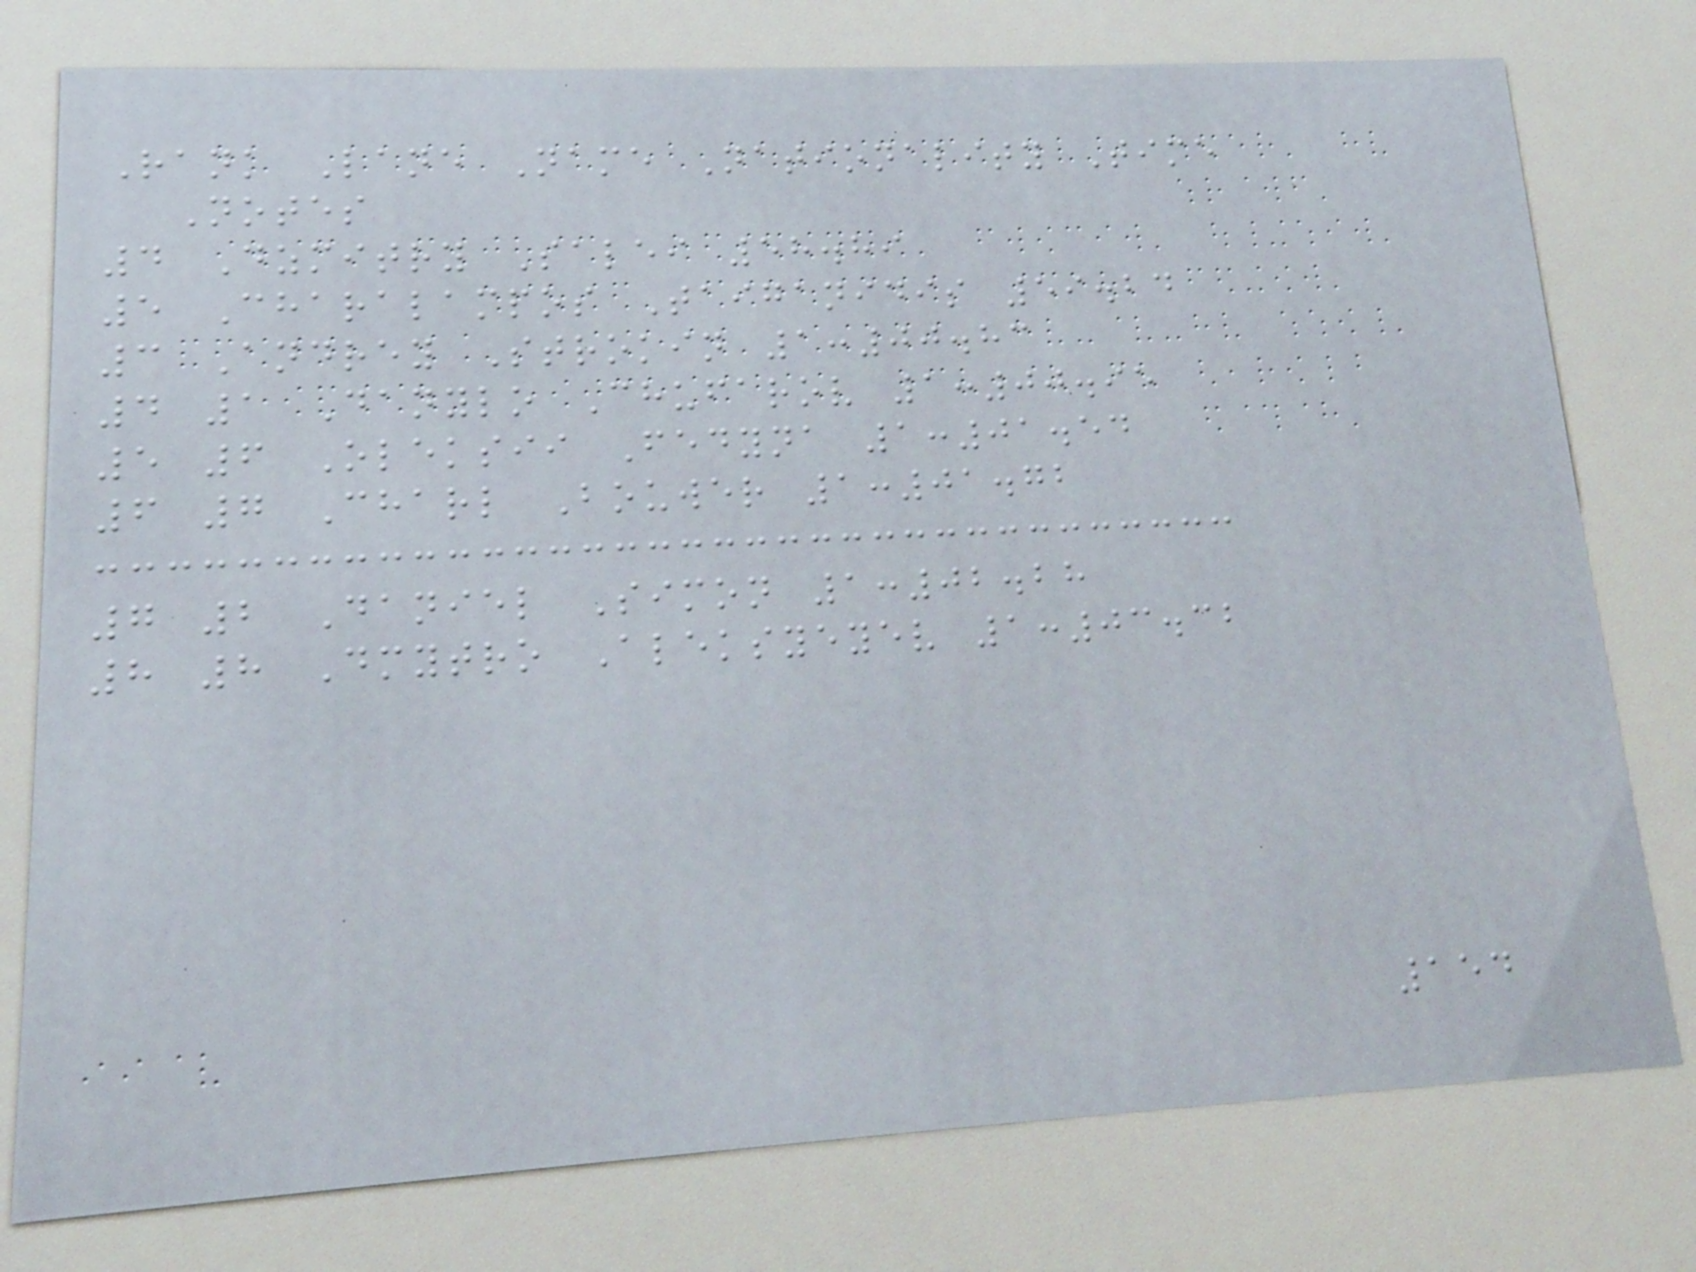Rank Lane Name Nationality Time
Notes
4 Dzmitry Salei 58.89
5 Charalampos Taiganidis 59.24
3 Andrey Strokin 1:00.83
4 1 Danylo Chufarov 1:00.95
5 6 Oleksii Fedyna 1:01.54
6 7 Charl Bouwer 1:01.72
7 2 Daniel Simon 1:02.28
8 8 Dmytro Aleksyeyev 1:03.32
154
